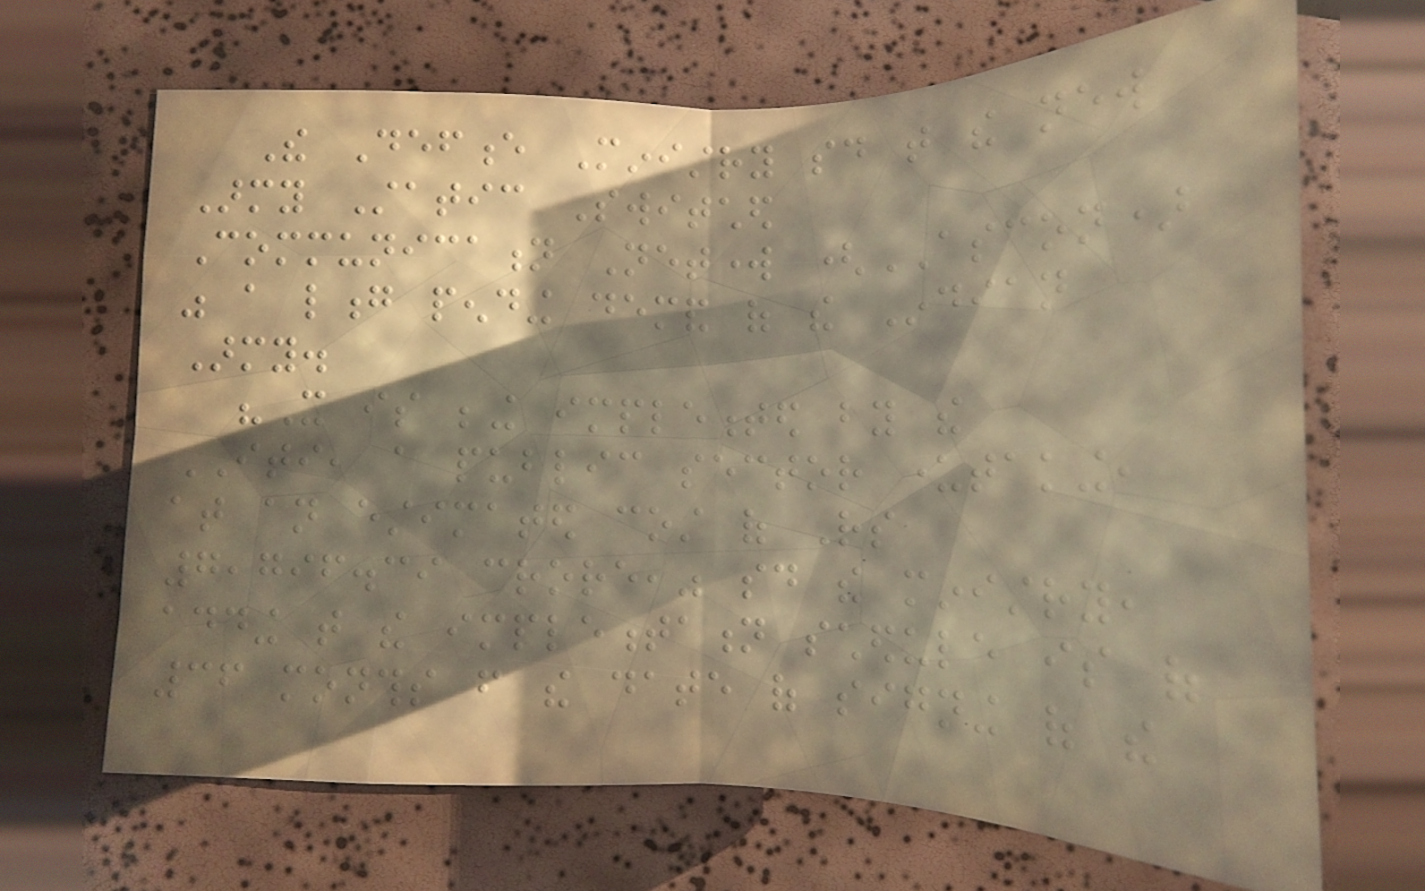The Defence Ministry said that the new
Army Static Switched
Communication Network (ASCON)
was a long pending demand of the Indian
Army.
"It is being implemented by the
ITI, a public sector undertaking,
at an estimated cost of Rs
7,796.39 crore," said the ministry,
adding that the implementation schedule is of
36 months from the date of signing of the
